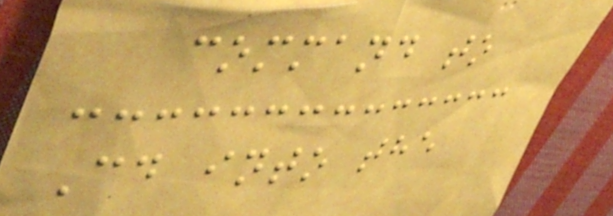command to
Cd into the
